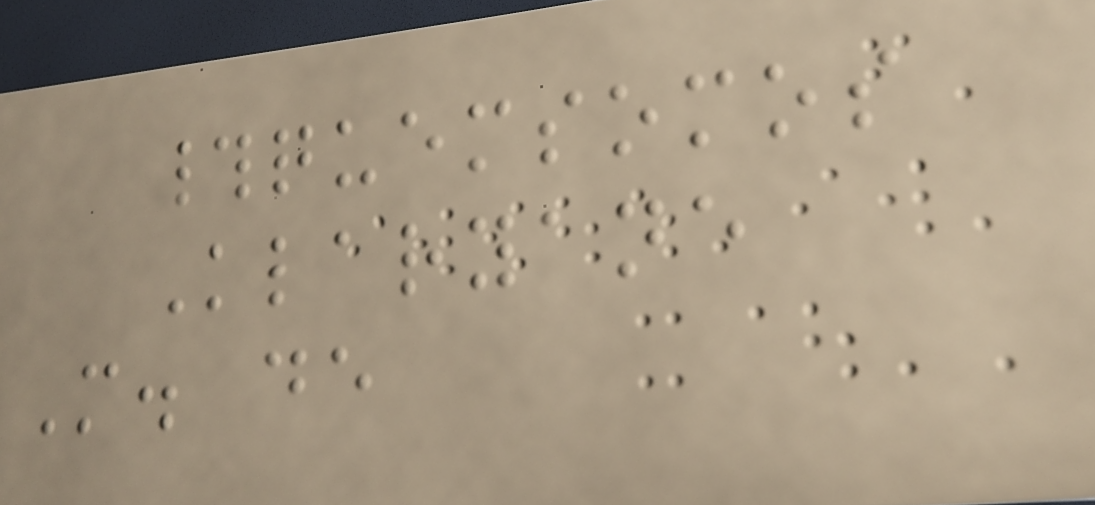#quemsomos
Klaryane
M. de
